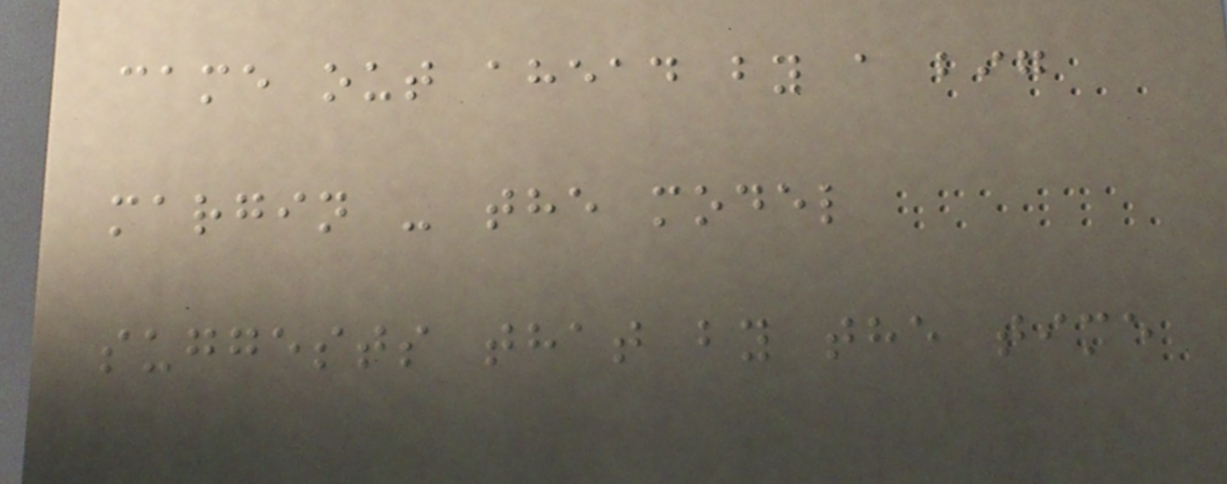came out ahead by a big
margin - the model
suggests that by the time
